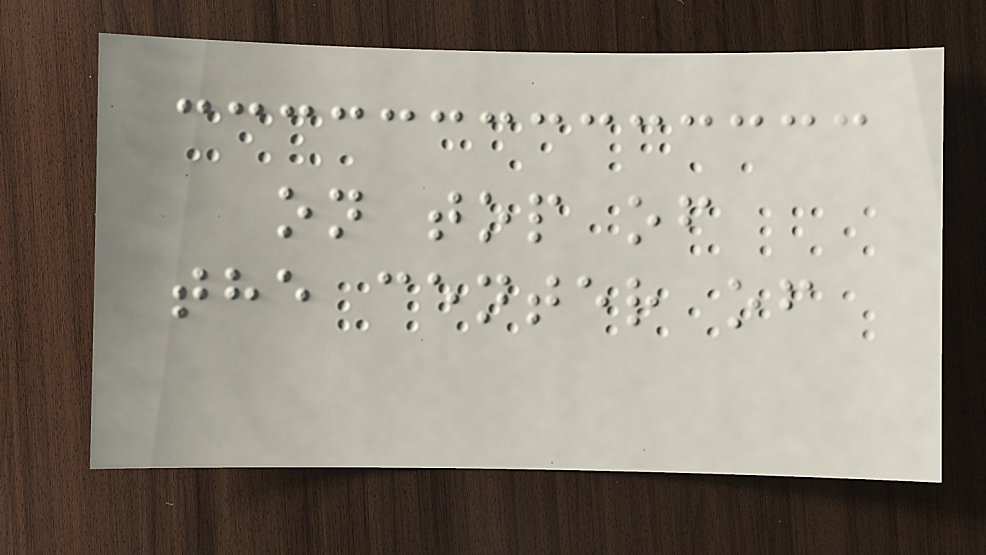on top of
the center of
